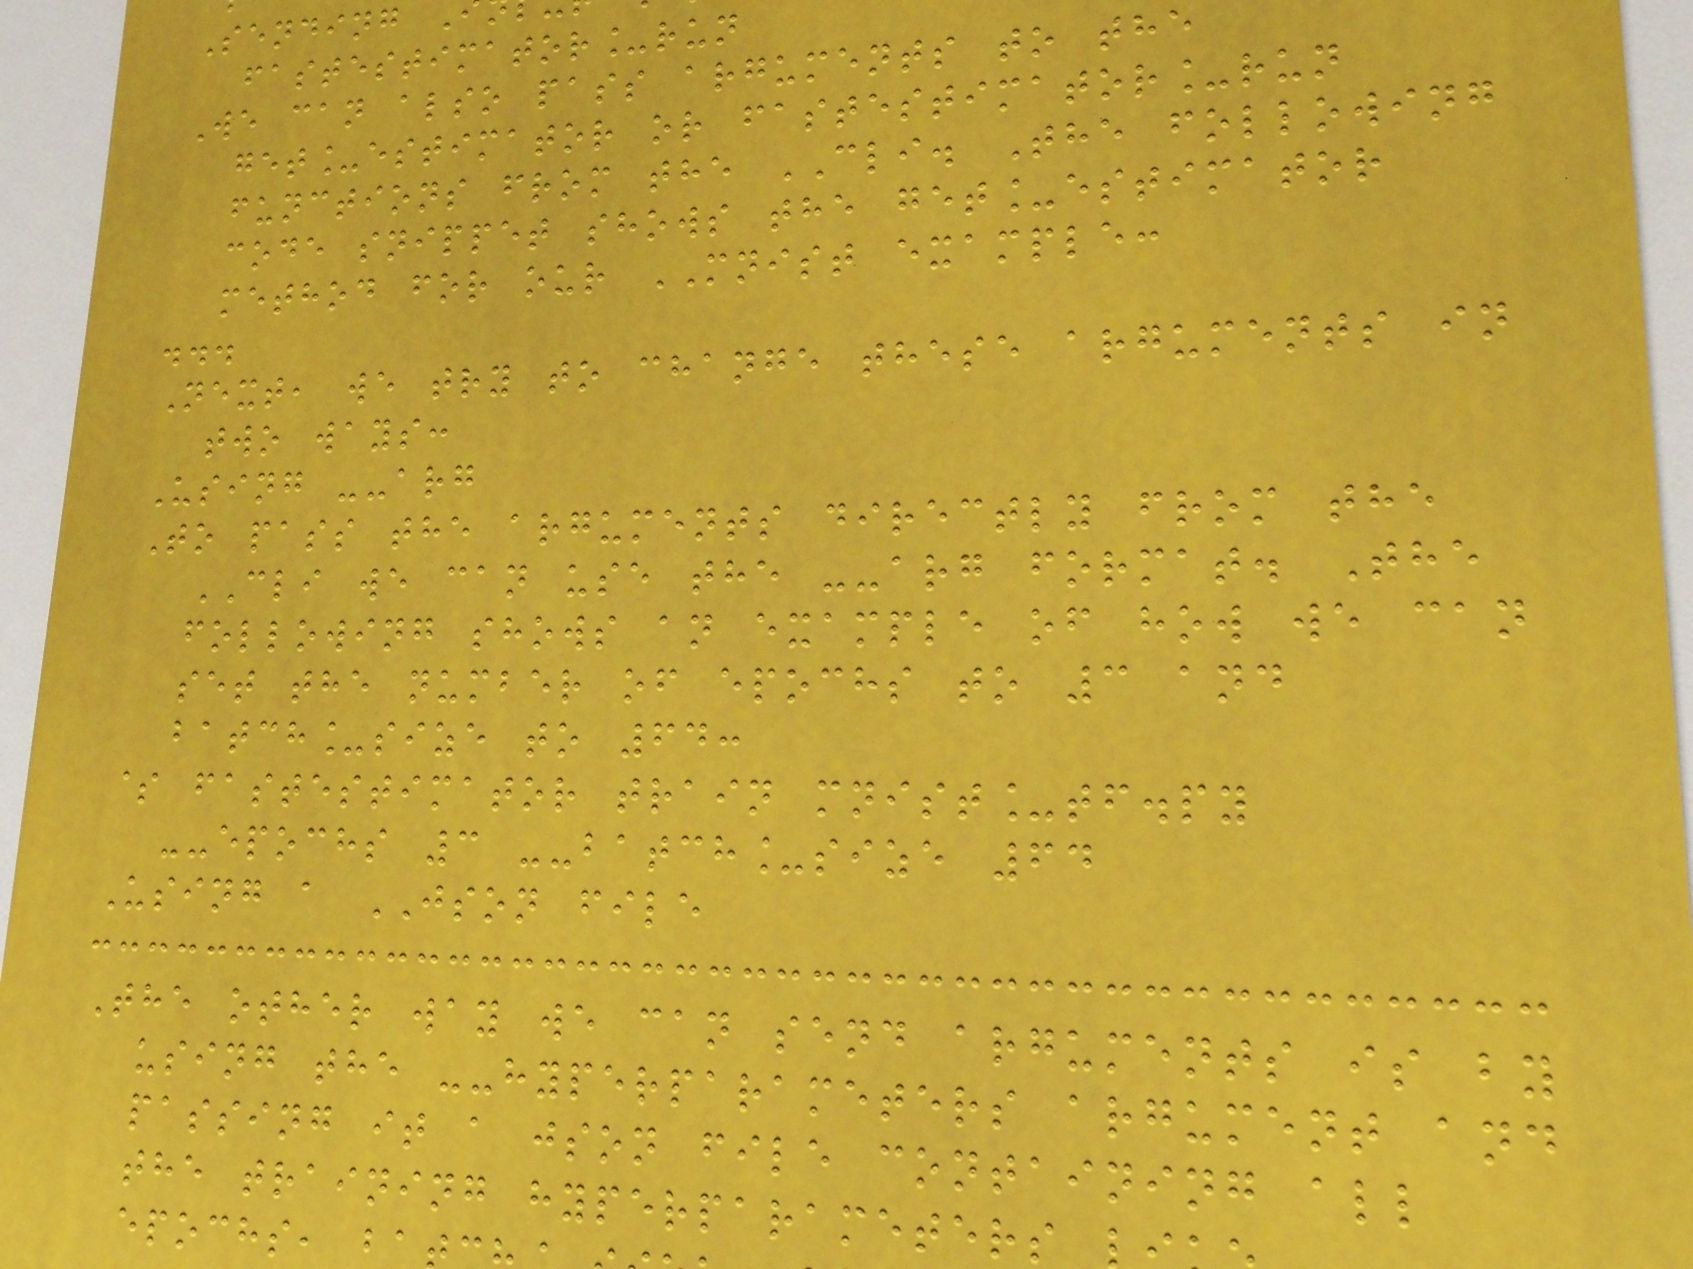fastestimator_run
We can also pass arguments to the
get_estimator or fastestimator_run
functions from the CLI. The following
code snippet shows the get_estimator
method for our MNIST example:
...
Next, we try to change these arguments in
two ways:
Using --arg
To pass the arguments directly from the
CLI we can use the --arg format. The
following shows an example of how we can
set the number of epochs to 3 and
batch_size to 64:
$ fastestimator train mnist_tf.py
--epochs 3 --batch_size 64
Using a JSON file
The other way we can send arguments is by
using the --hyperparameters argument and
passing it a json file containing all
the training hyperparameters
epochs, b
